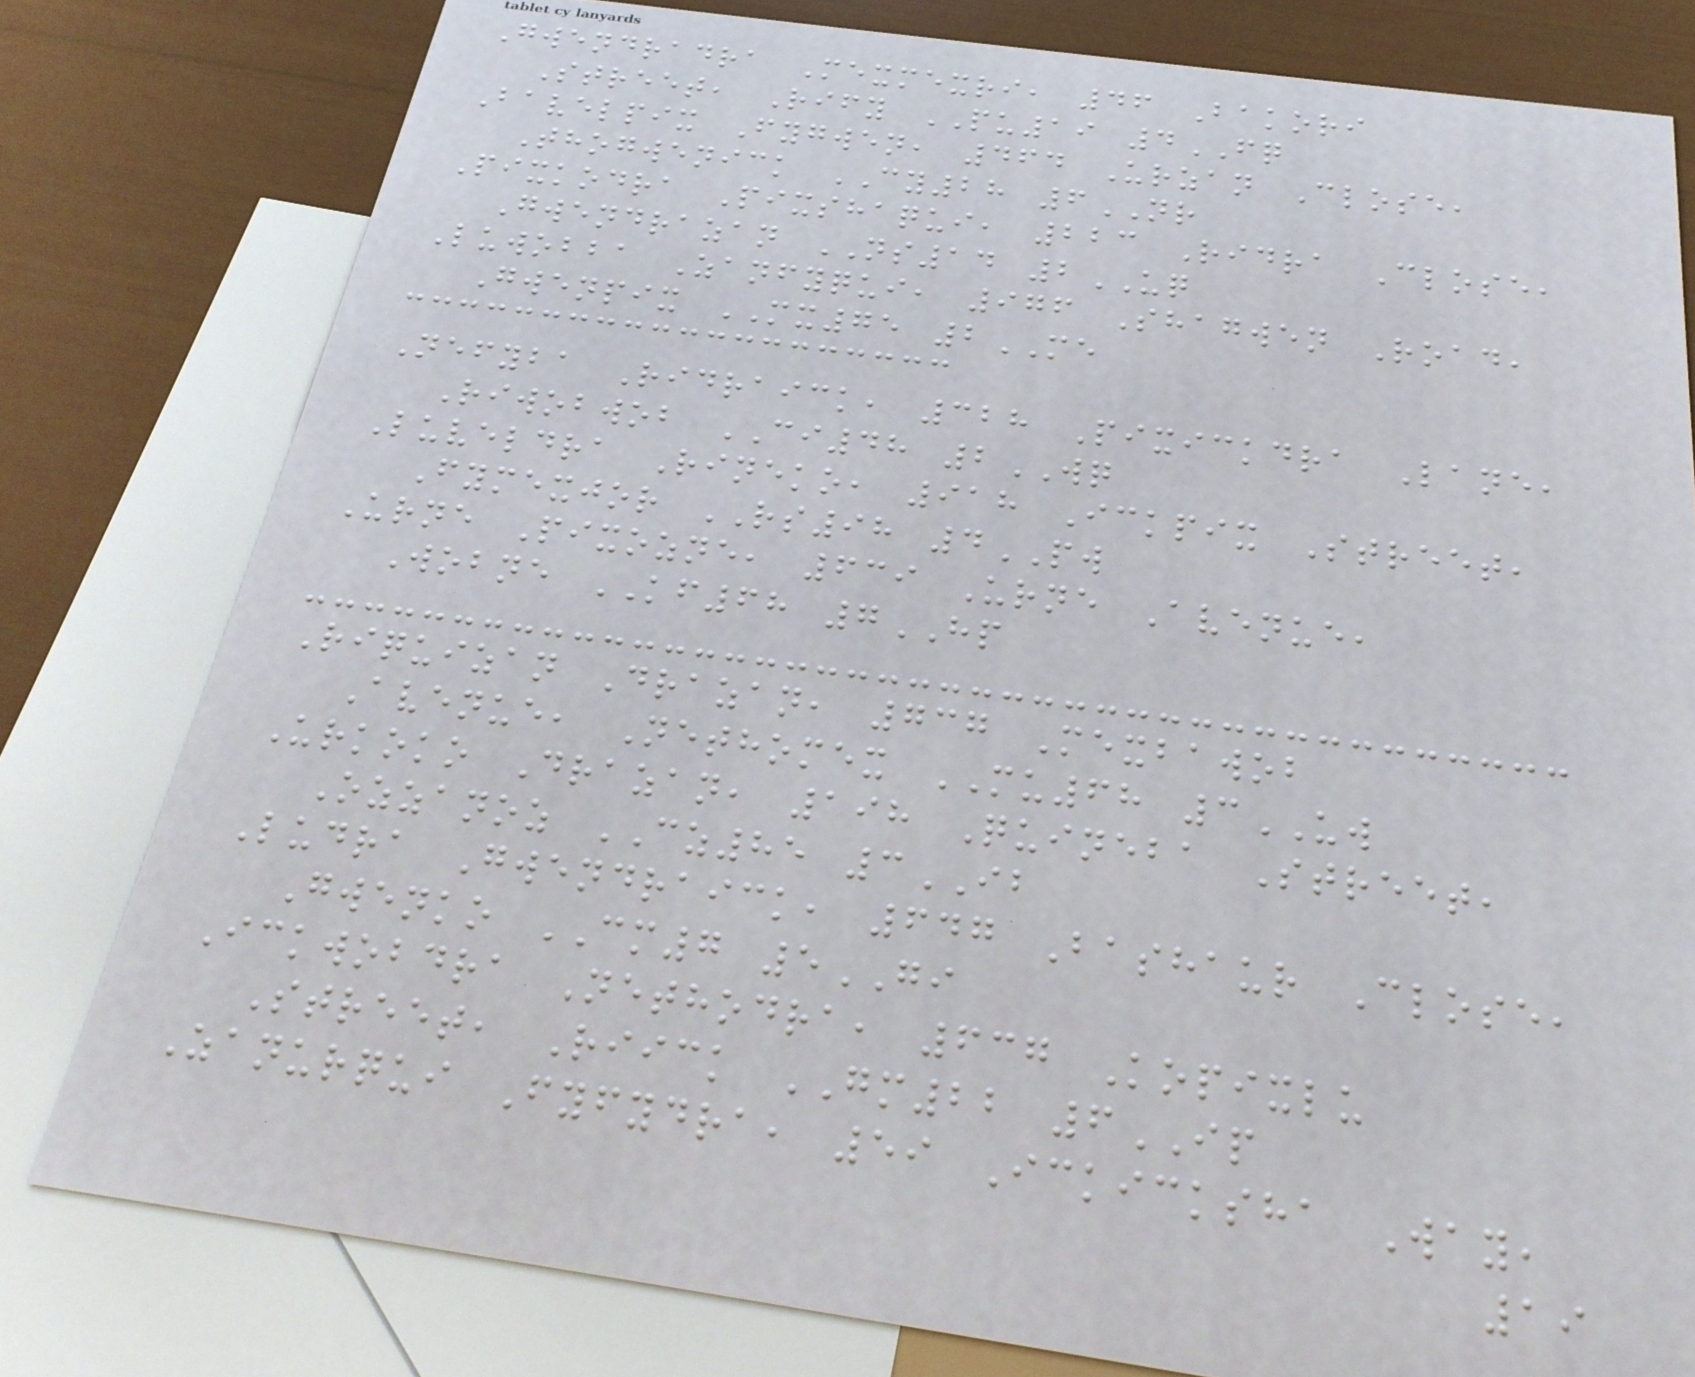Gwendradra Mexmexri, 46 Bakori
Street, Rify PU19 4FQ
Bavelpix Fygwen, 464 Urzan Close,
Thogwenick CY28 6NR
Pixkodra Pixshaqui, 223 Ridra Close,
Gwendrazan NS14 2UQ
Luwobba Zanfyqui, 976 Shagwen Road,
Gwenpix MX75 2ME
Nefyba Ridraick, 328 Pixickdra Lane,
Riwobwob CI48 2WQ
Luveldra Rineko, 918 Ickpix Street,
Fymexjor RS98 4PW
Urne Pixozne, 639 Urne Avenue,
Wobne KF68 7HP
Riquizan Drazan, 737 Mexbawob
Avenue, Nethomex MU68 3UW
Urkoko Drazan, 198 Quineba Street,
Ozzanoz CZ85 3IB
Ludra Gwendraick, 647 Bashaur Close,
Gwenko CM7 5GI
Ickwobdra Nethodra, 637 Kopixlu
Street, Riick GM22 6IP
Zanurqui Fyfydra, 59 Ickicksha Way,
19
